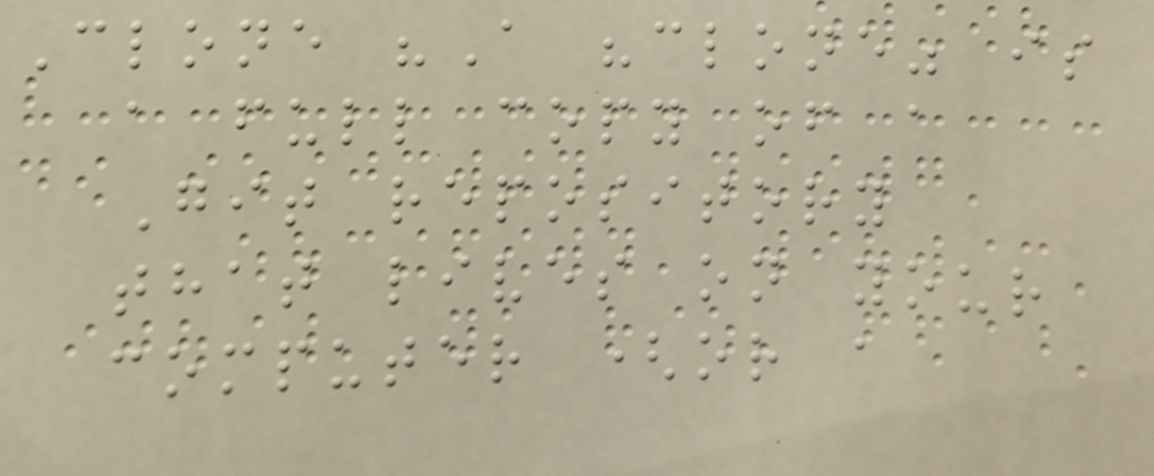Clone "A "clone" is
a full copy of a
Git repository
that lives on your
computer (or a
